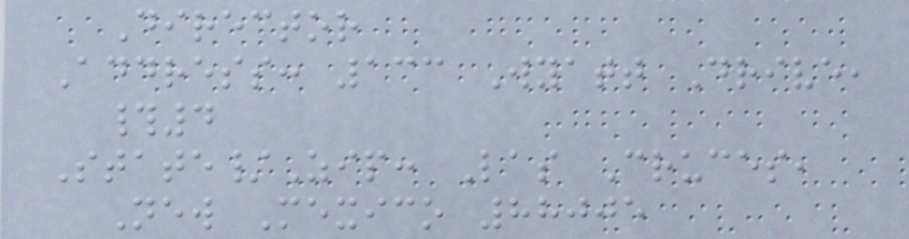Director
Address: 133 Wyatt Drive,
#4
State/Zip: Las Cruces,
New Mexico 88005
